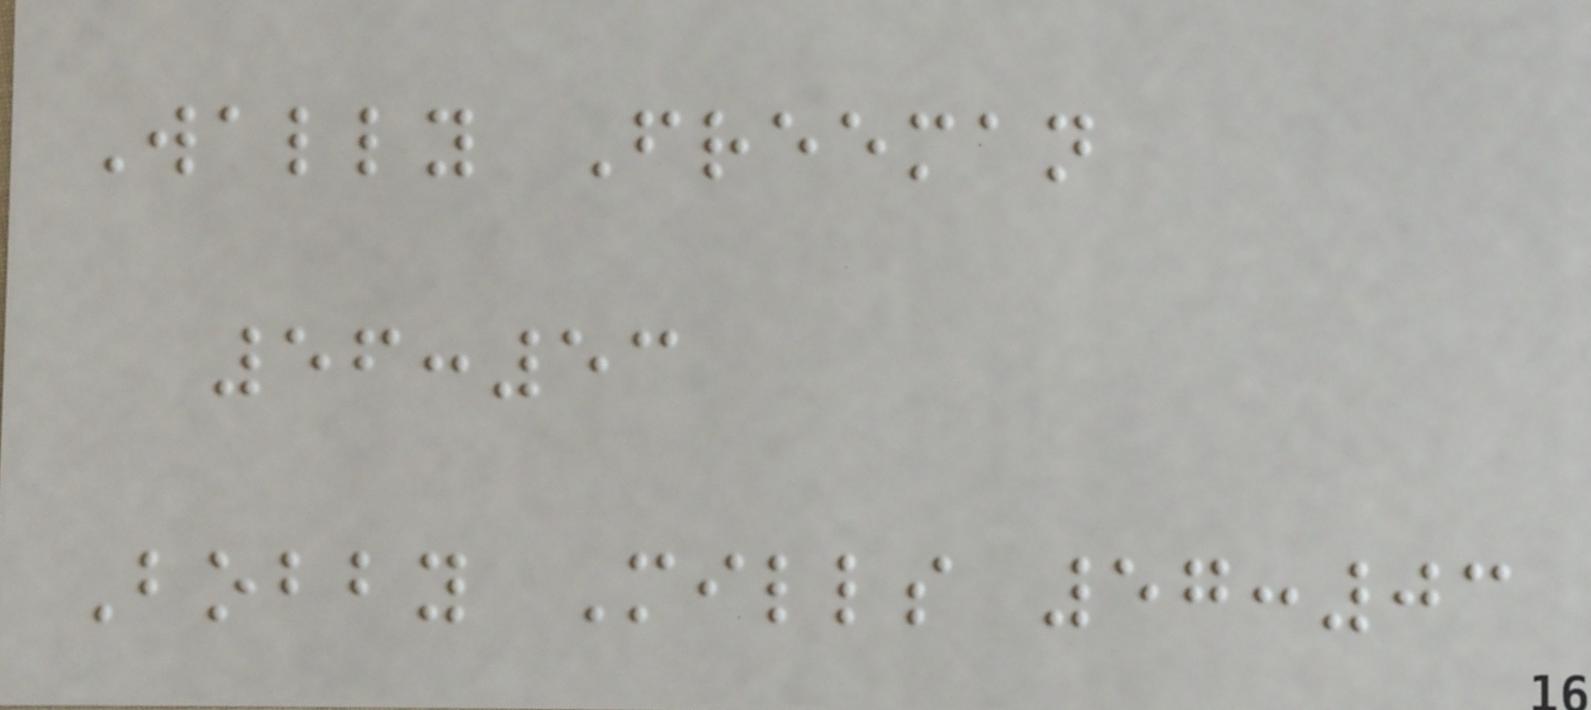Wally Freeman
56:53
Bobby Mills 57:03
